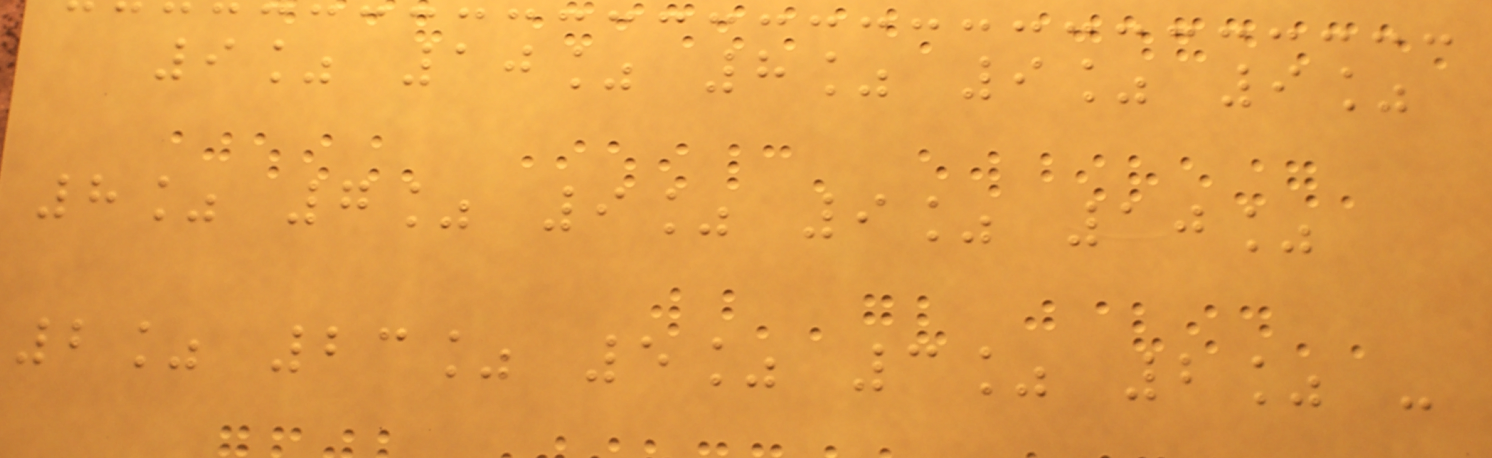9% 10% 8% 9% 9%
8% 7% 9% 9% 10%
2% 23% 5% 3% 2% -
